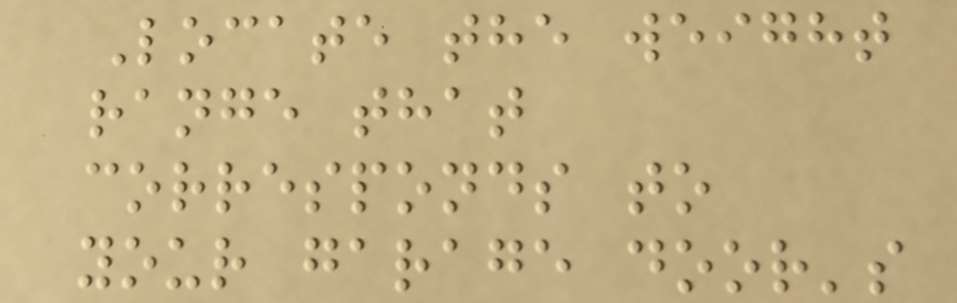Locate the weight
range that
corresponds to
your garage door's
